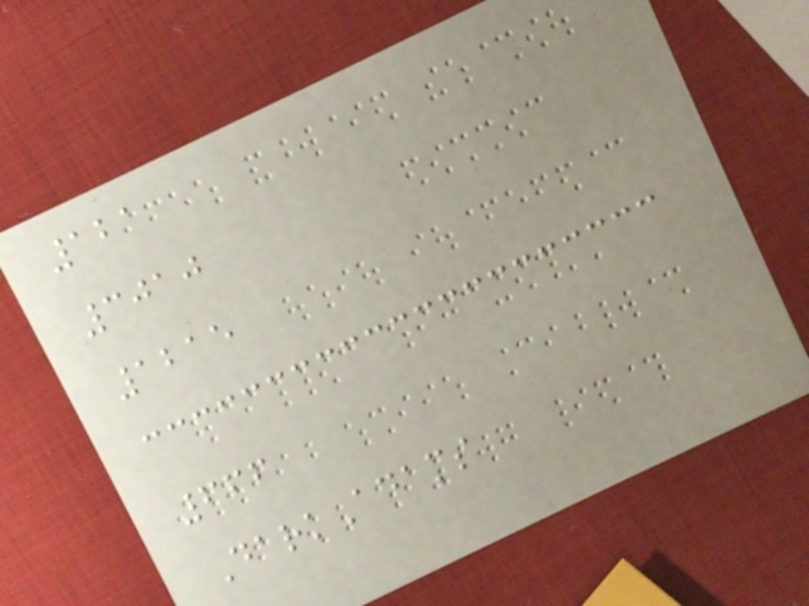121
3010
1215
666
DarkAdams
